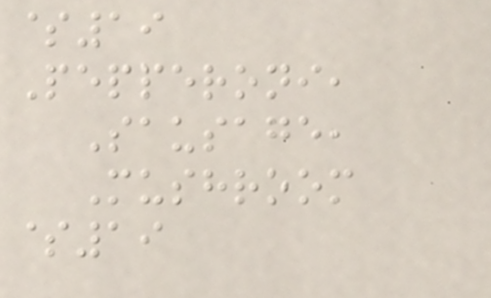$19
Pepperoni,
Sausage,
Mushroom
$19
